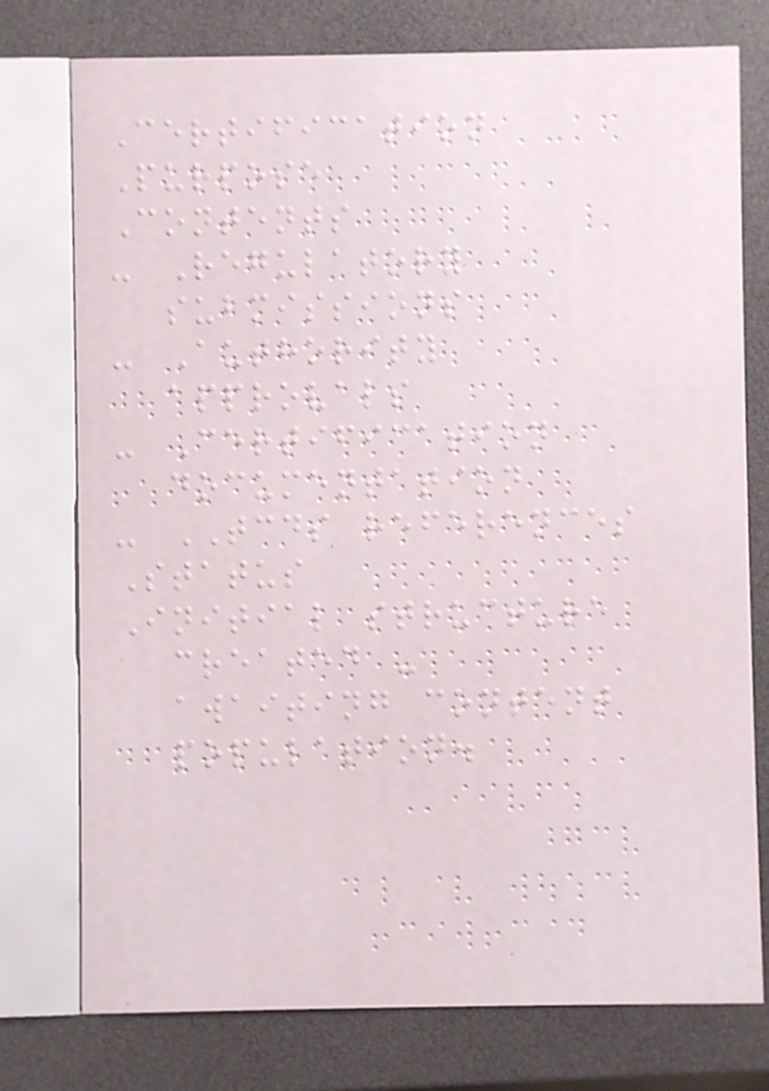Certification
Purpose
Contents
- Regulatory
submissions
- Authority
approvals
- Certification
documentation
- TCDS references
Status
Initial structure
created -
awaiting content
population.
